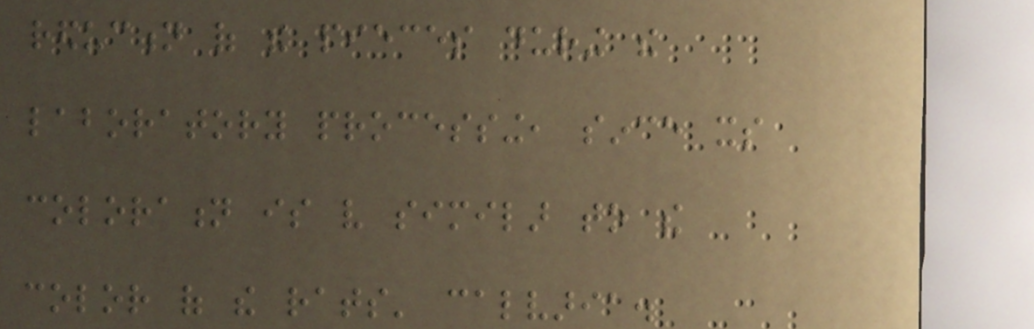reduction of the pieces during the
laboratory processing, since its
coloration is very similar to the
color of the rats' calvaria.
